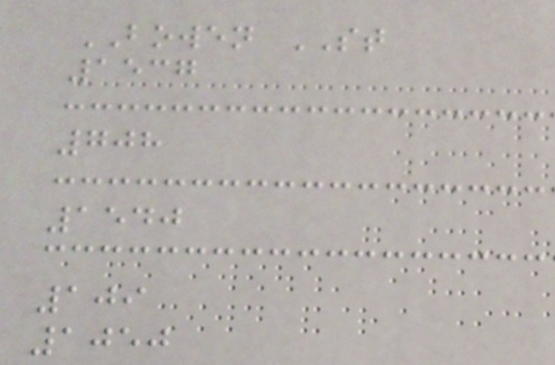BOWEN ST
1537
708
1540
109
1050
